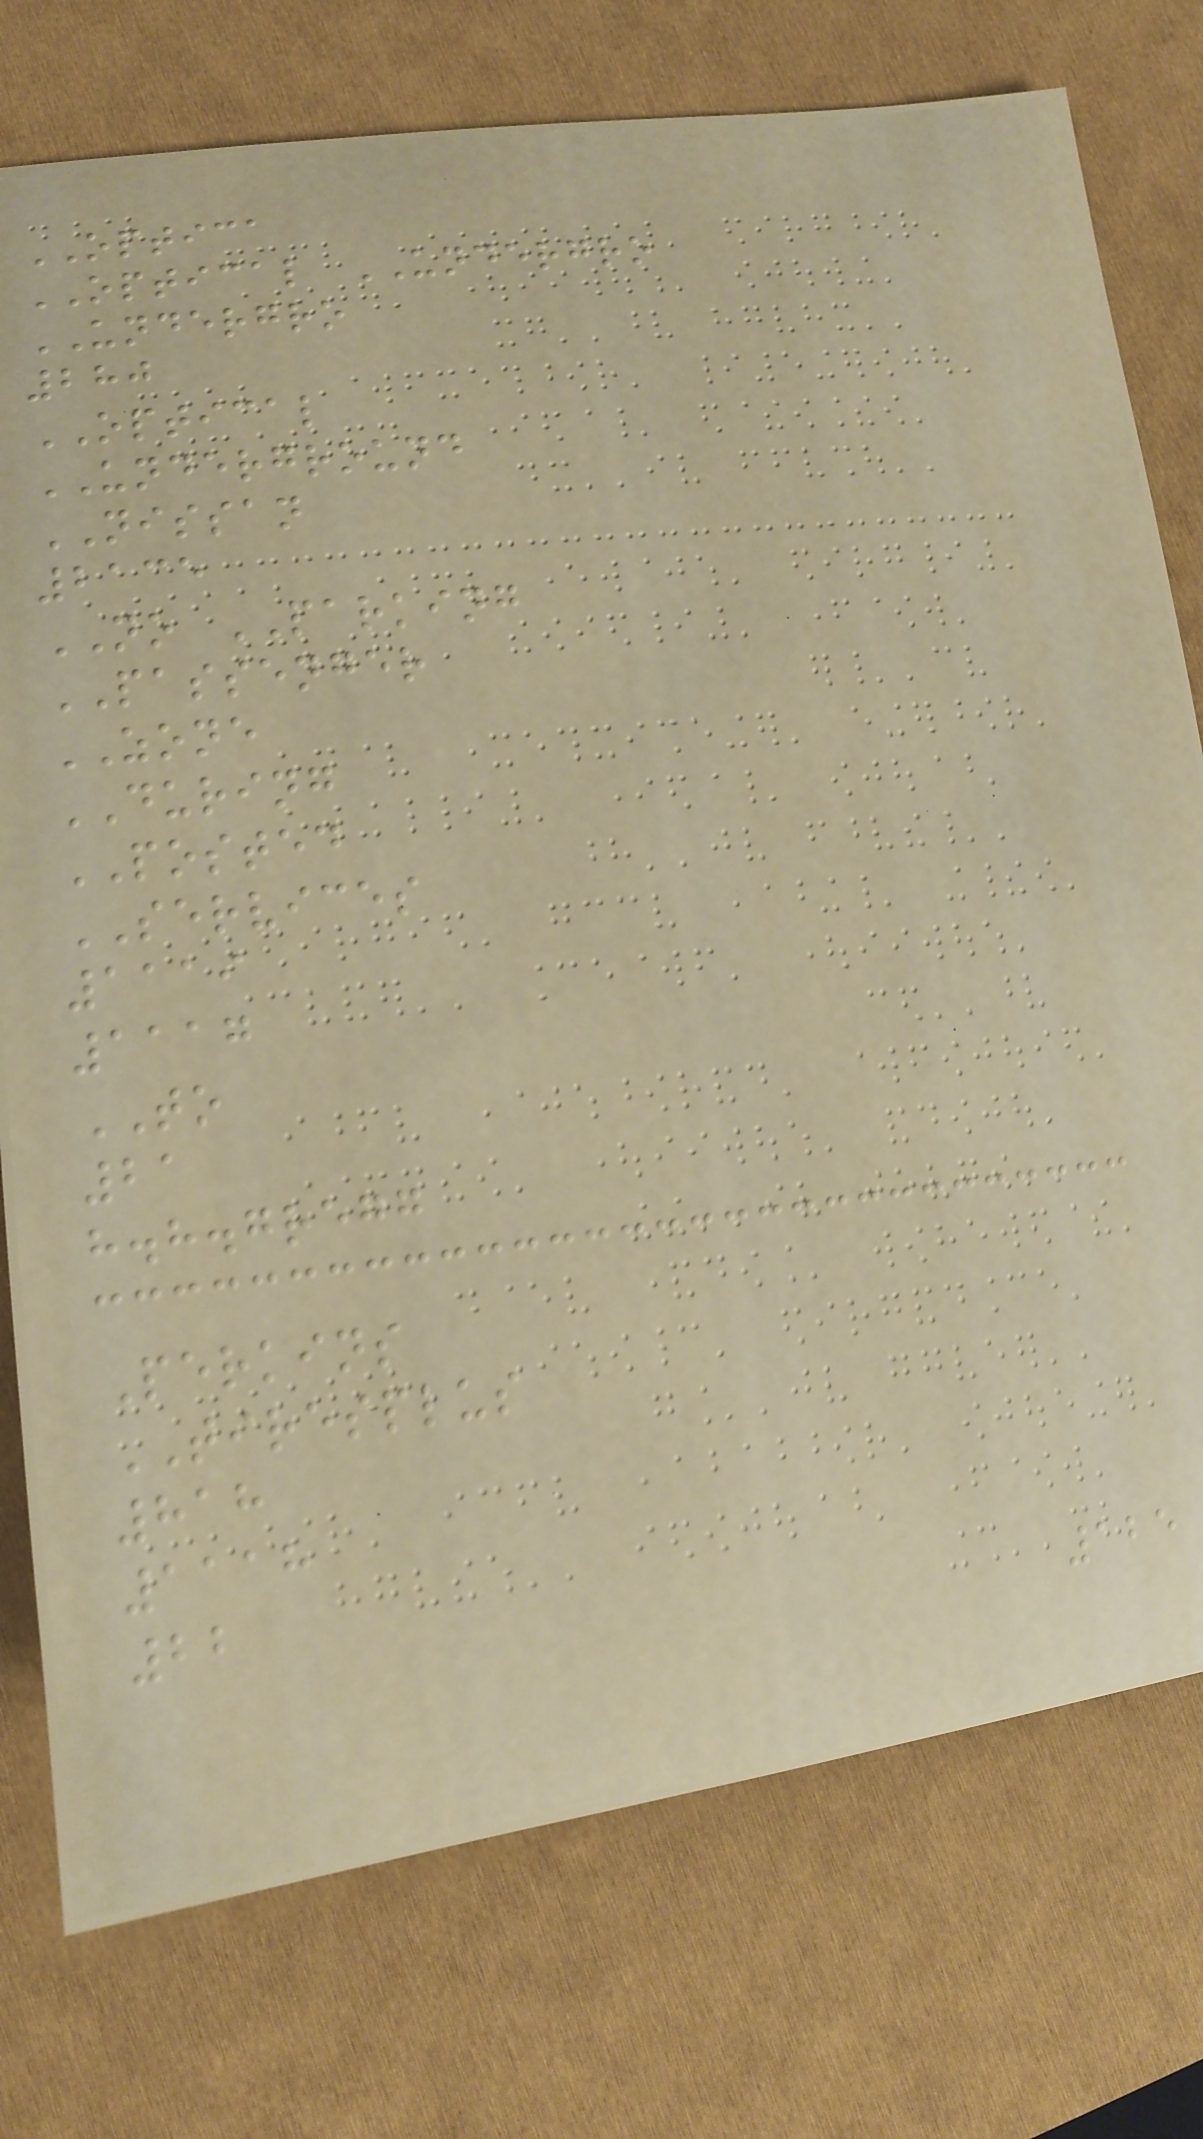OPTICA
OPTICAL UNDERGRO
UNDERGRO
280
OPTICAL
UNDERGROUND
NISSAN
2135
NO PARKING
PASSENGER
ZONE
DURING
POSTED
SERVICES
1119
1117
TO
21
h.h.gregg
Perkins
TIRESPLUS
818
1118
22
125
